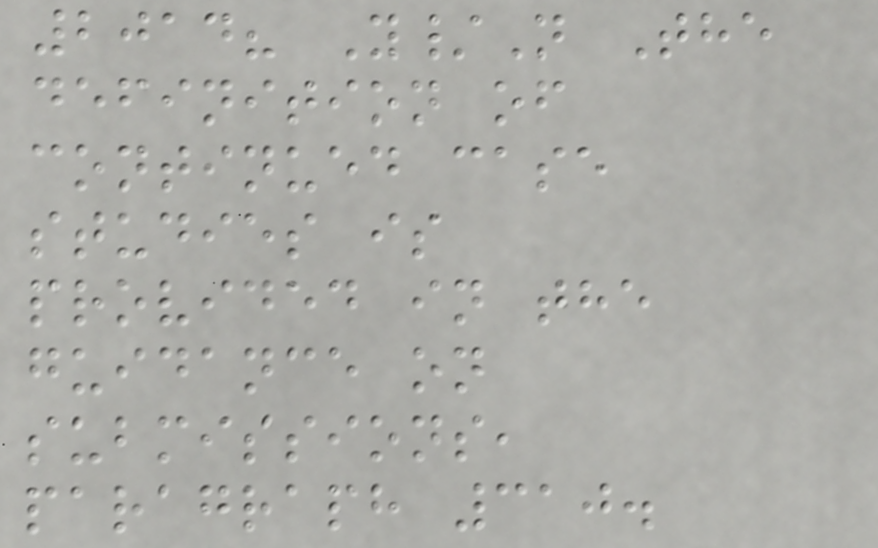2014? Y/N The
definition of
continued case
studies is
provided in the
guidance on
submissions,
paragraph 310.
